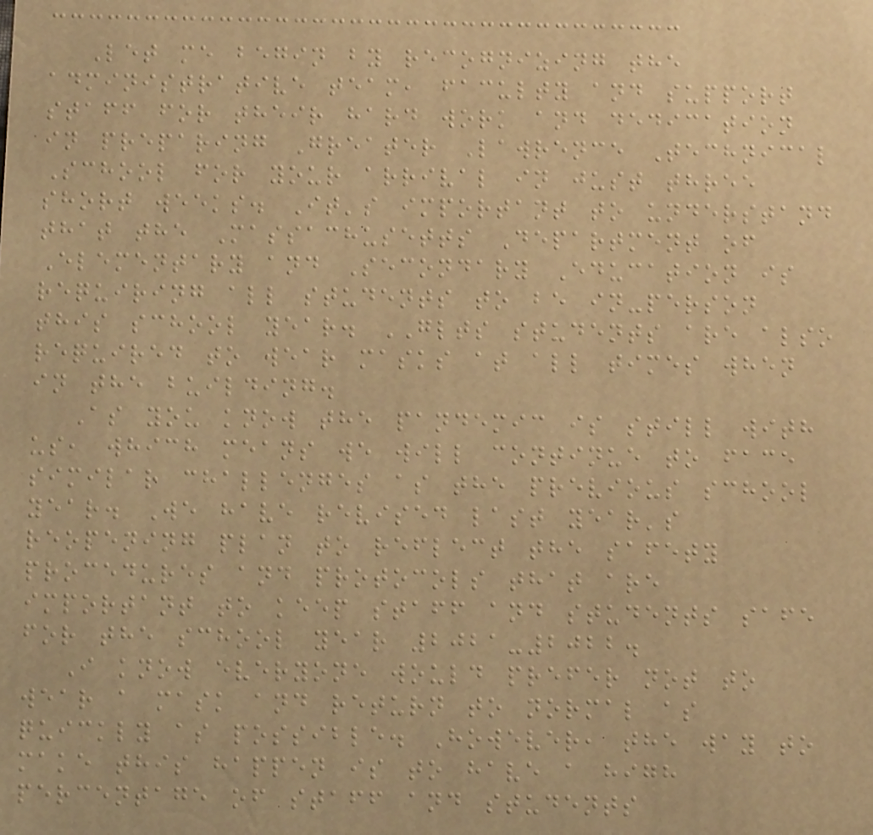Let me begin by recognizing the
administrative team, faculty and support
staff for their hard work and dedication
in preparing Greater Lawrence Technical
School for your arrival in just three
short weeks. It's important to understand
that the Massachusetts Department of
Elementary and Secondary Education is
requiring all students to be in-person
this school year. GLTS students are also
required to wear masks at all times when
in the building.
As you know the pandemic is still with
us, which means we will continue to face
similar challenges as the previous school
year. We have revised last year's
reopening plan to reflect the safety
procedures and protocols that are
important to keep staff and students safe
for the school year 2021-2022.
I know everyone would prefer not to
wear a mask and return to normal as
quickly as possible. However, the way to
make this happen is to have a high
percentage of staff and students
